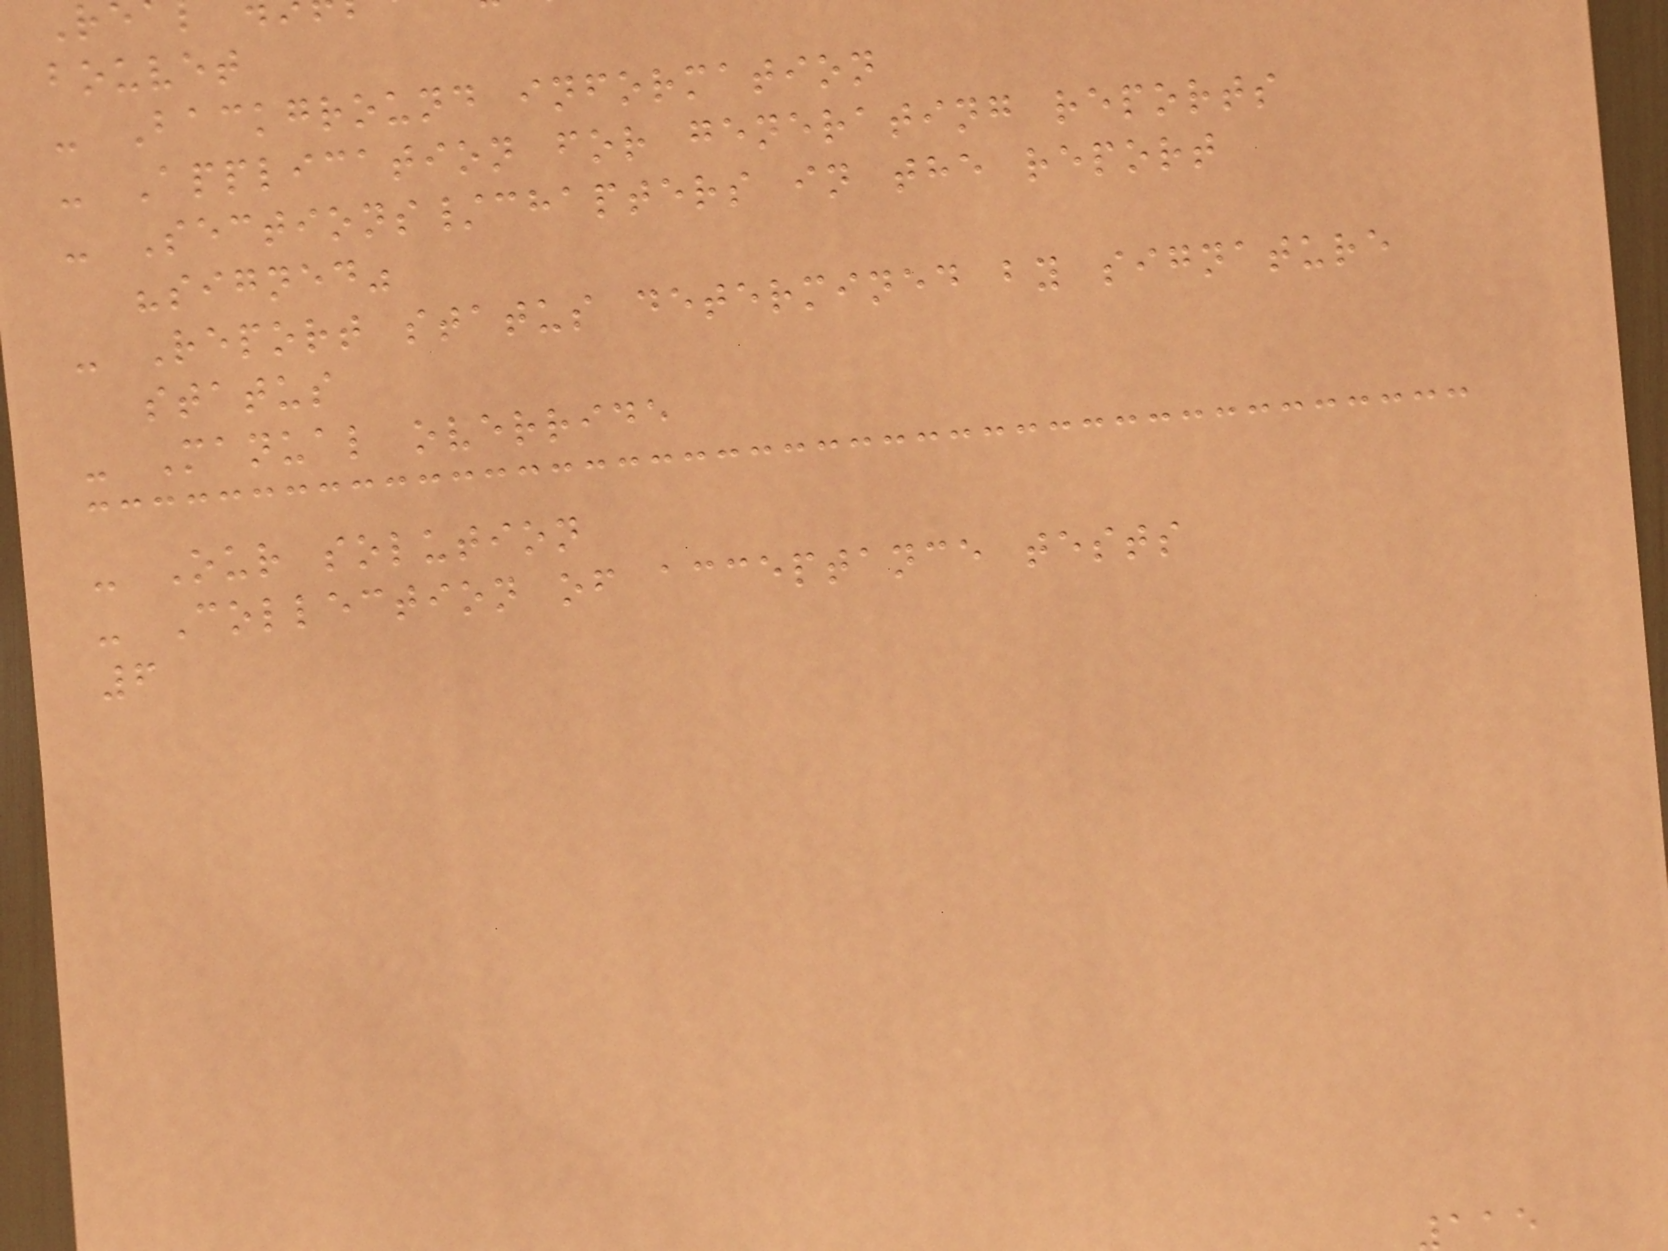bouvet
- Background information
- Application for generating reports
- Sections/chapters in the report
"signed"
- Report status determined by signature
status
- Manual override
- Our solution
- Collection of acceptance tests
6
